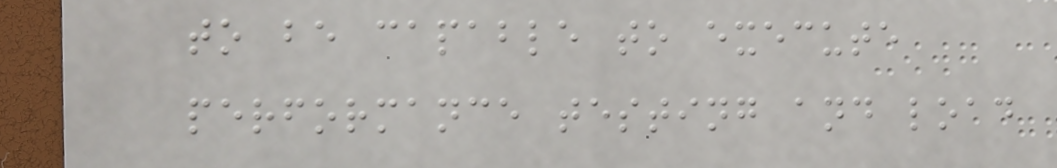to be capable to execute
performance testing and load
